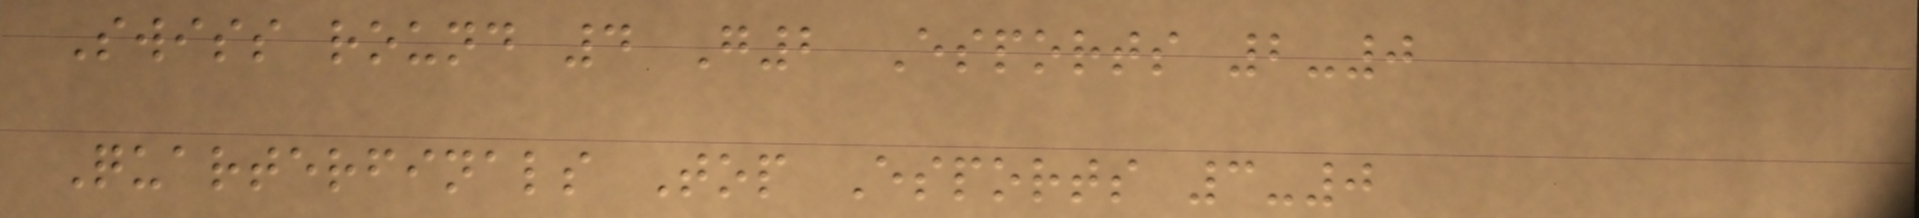Swiss round 4 G2 Esports 2-0
Quarterfinals Top Esports 3-0
